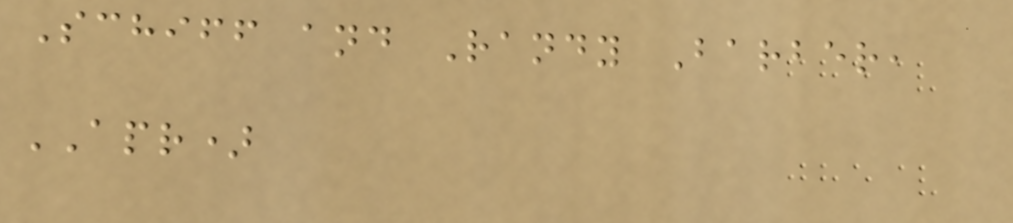Schiff and Randy Barber,
APR)
